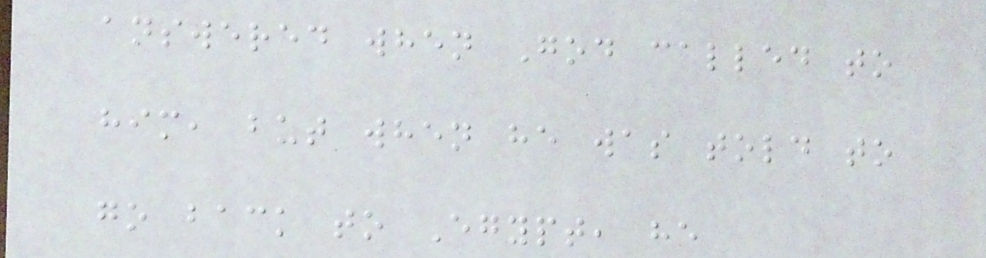answered when God called to
him, but when he was told to
go back to Egypt, he
